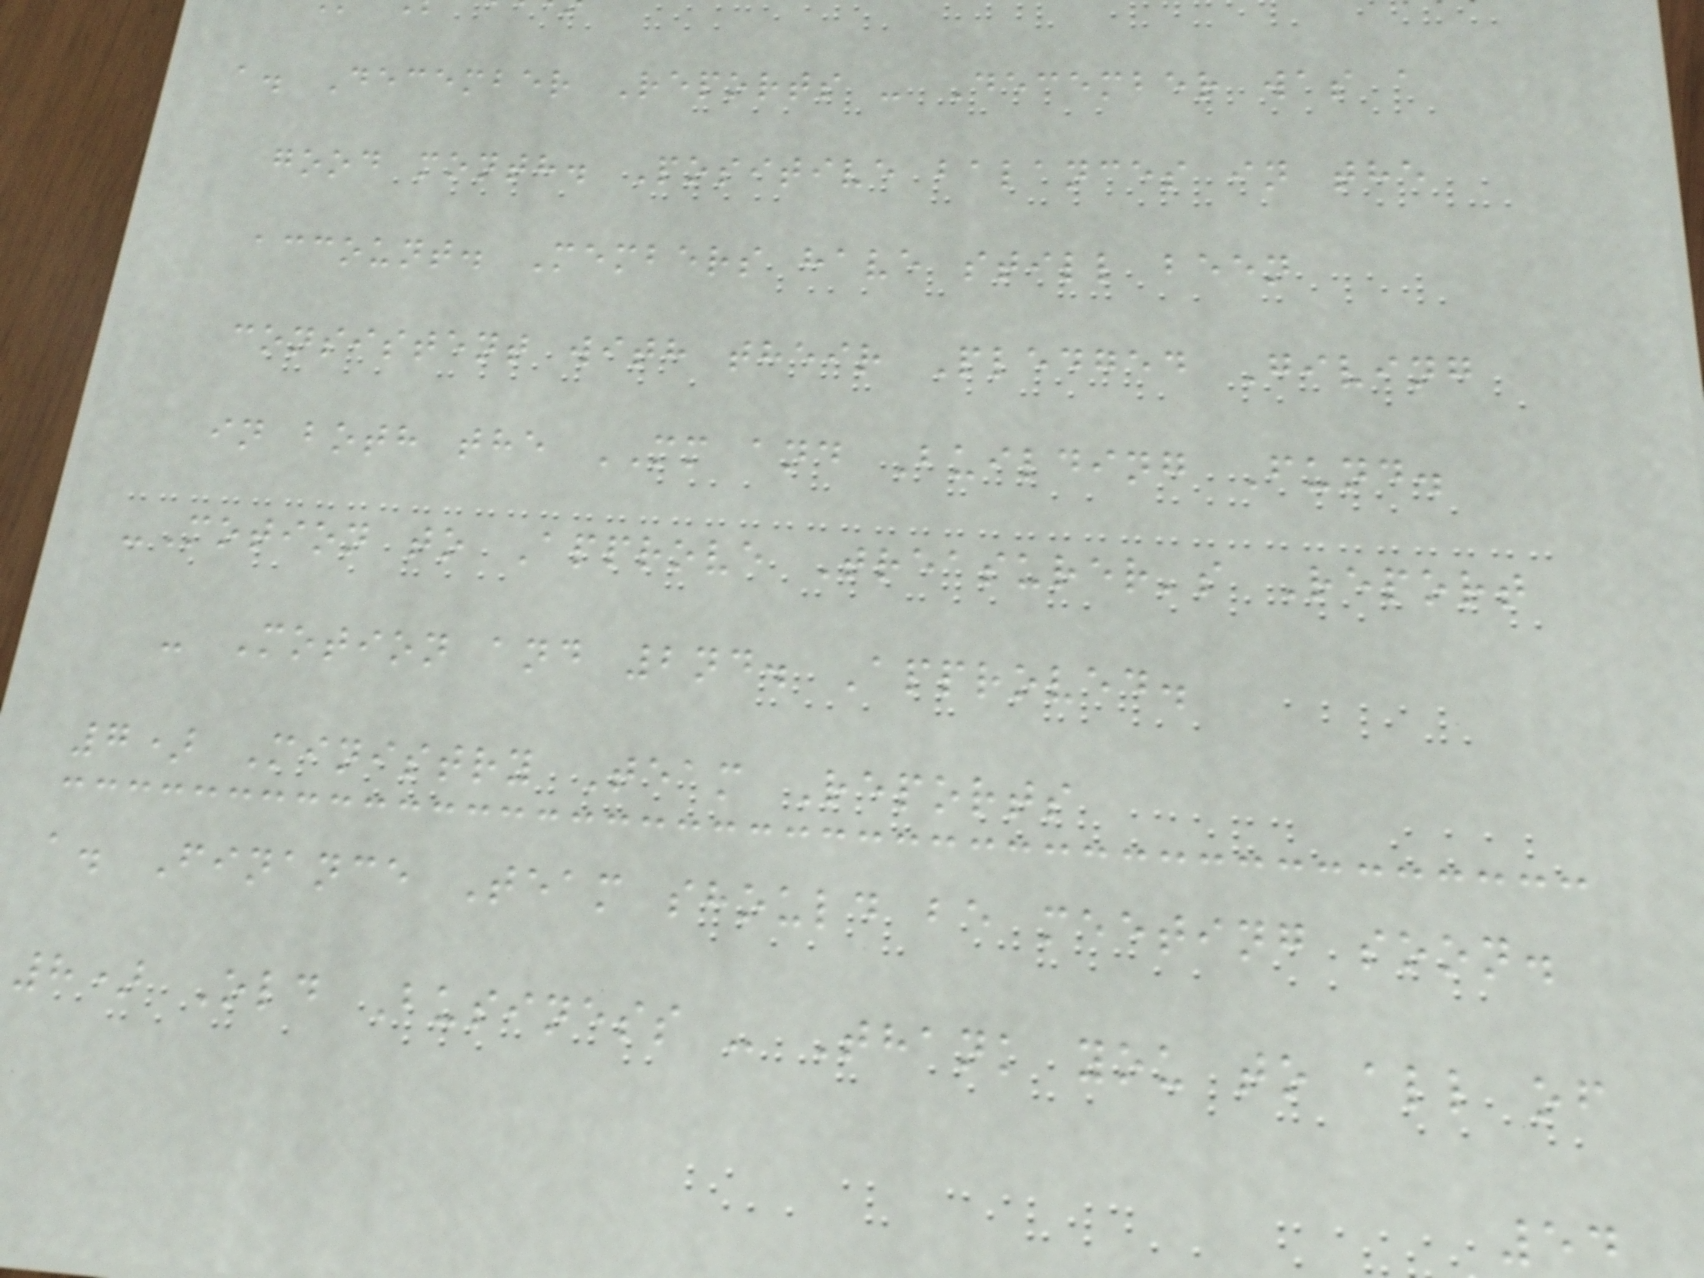a. December Reports - December was a
good month. Positive balances in the
account. Members have still been
consistent with their Pledged Giving
in both the MM and Building Fund.
-Motion to Approve Treasurer's Report
- Motion and 2nd. Approved.
7) Ministry Team Reports
a. Finance Team should be meeting soon.
8) Old Business - Thank you to all of
54
